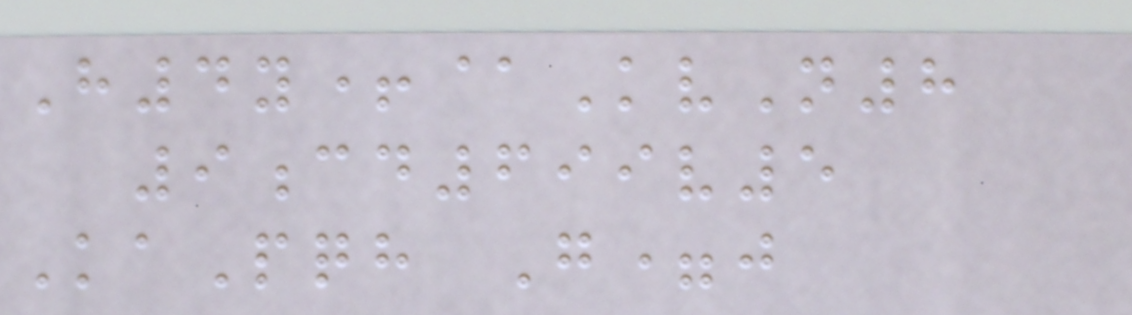H4y+@KvN8
9cd699v5
KaPqh G=j
